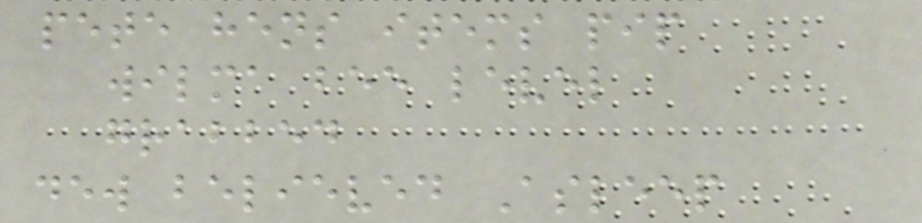pete hens items pip
wilma bee level
grabbed
dew believed Asleep
